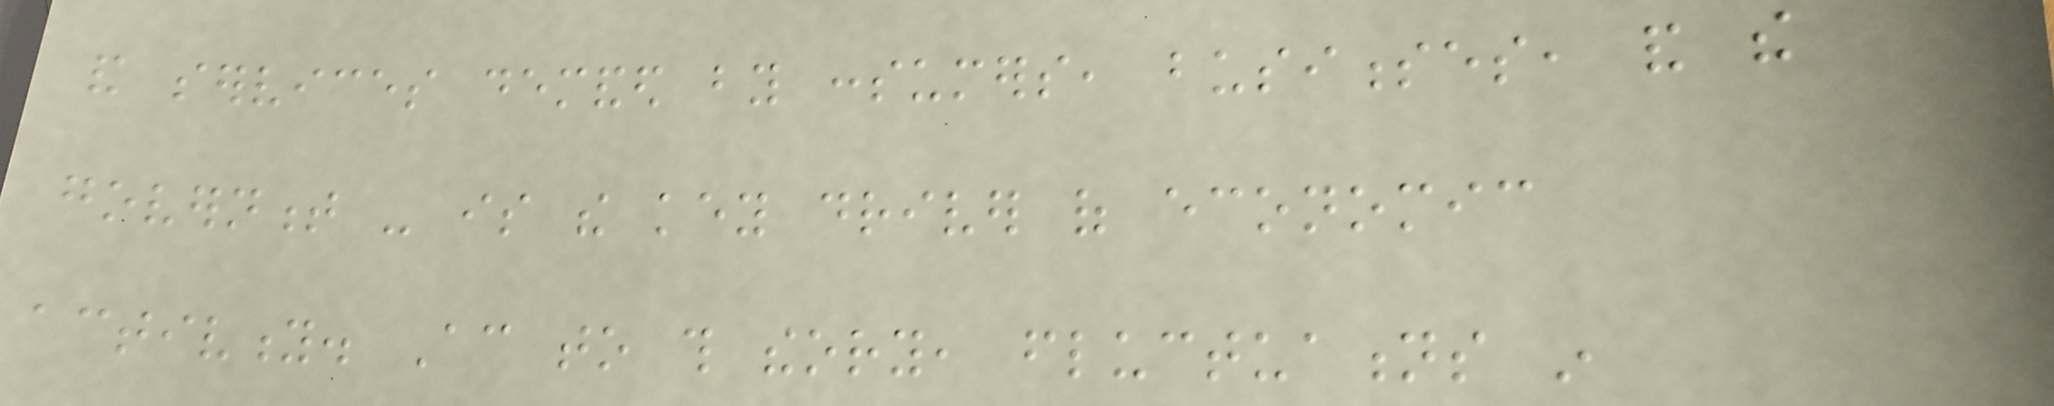and services demanded by consumers, businesses, and the
government - is the key driver of economic
activity. According to this theory, fluctuations in
